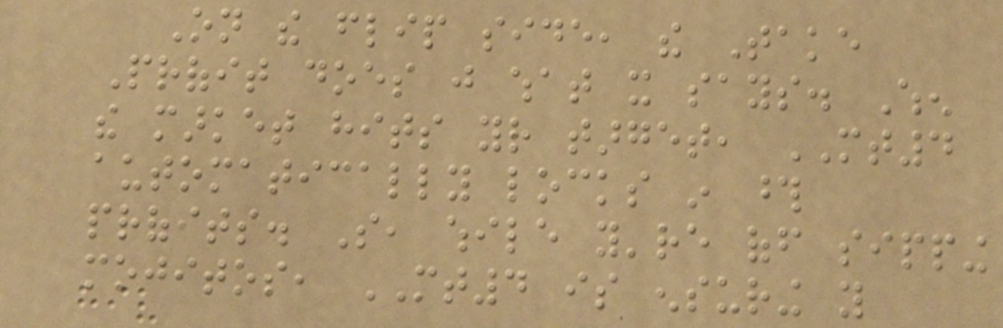On the flip side, the Take
Profit does just what it says. When
the market hits your target, MT4
automatically locks in those
profits. So, while you're off sipping
mojitos, MT4 is ensuring you
